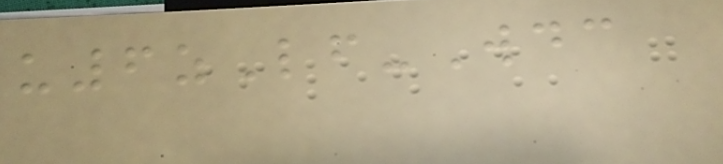u6zLf-Wdc
